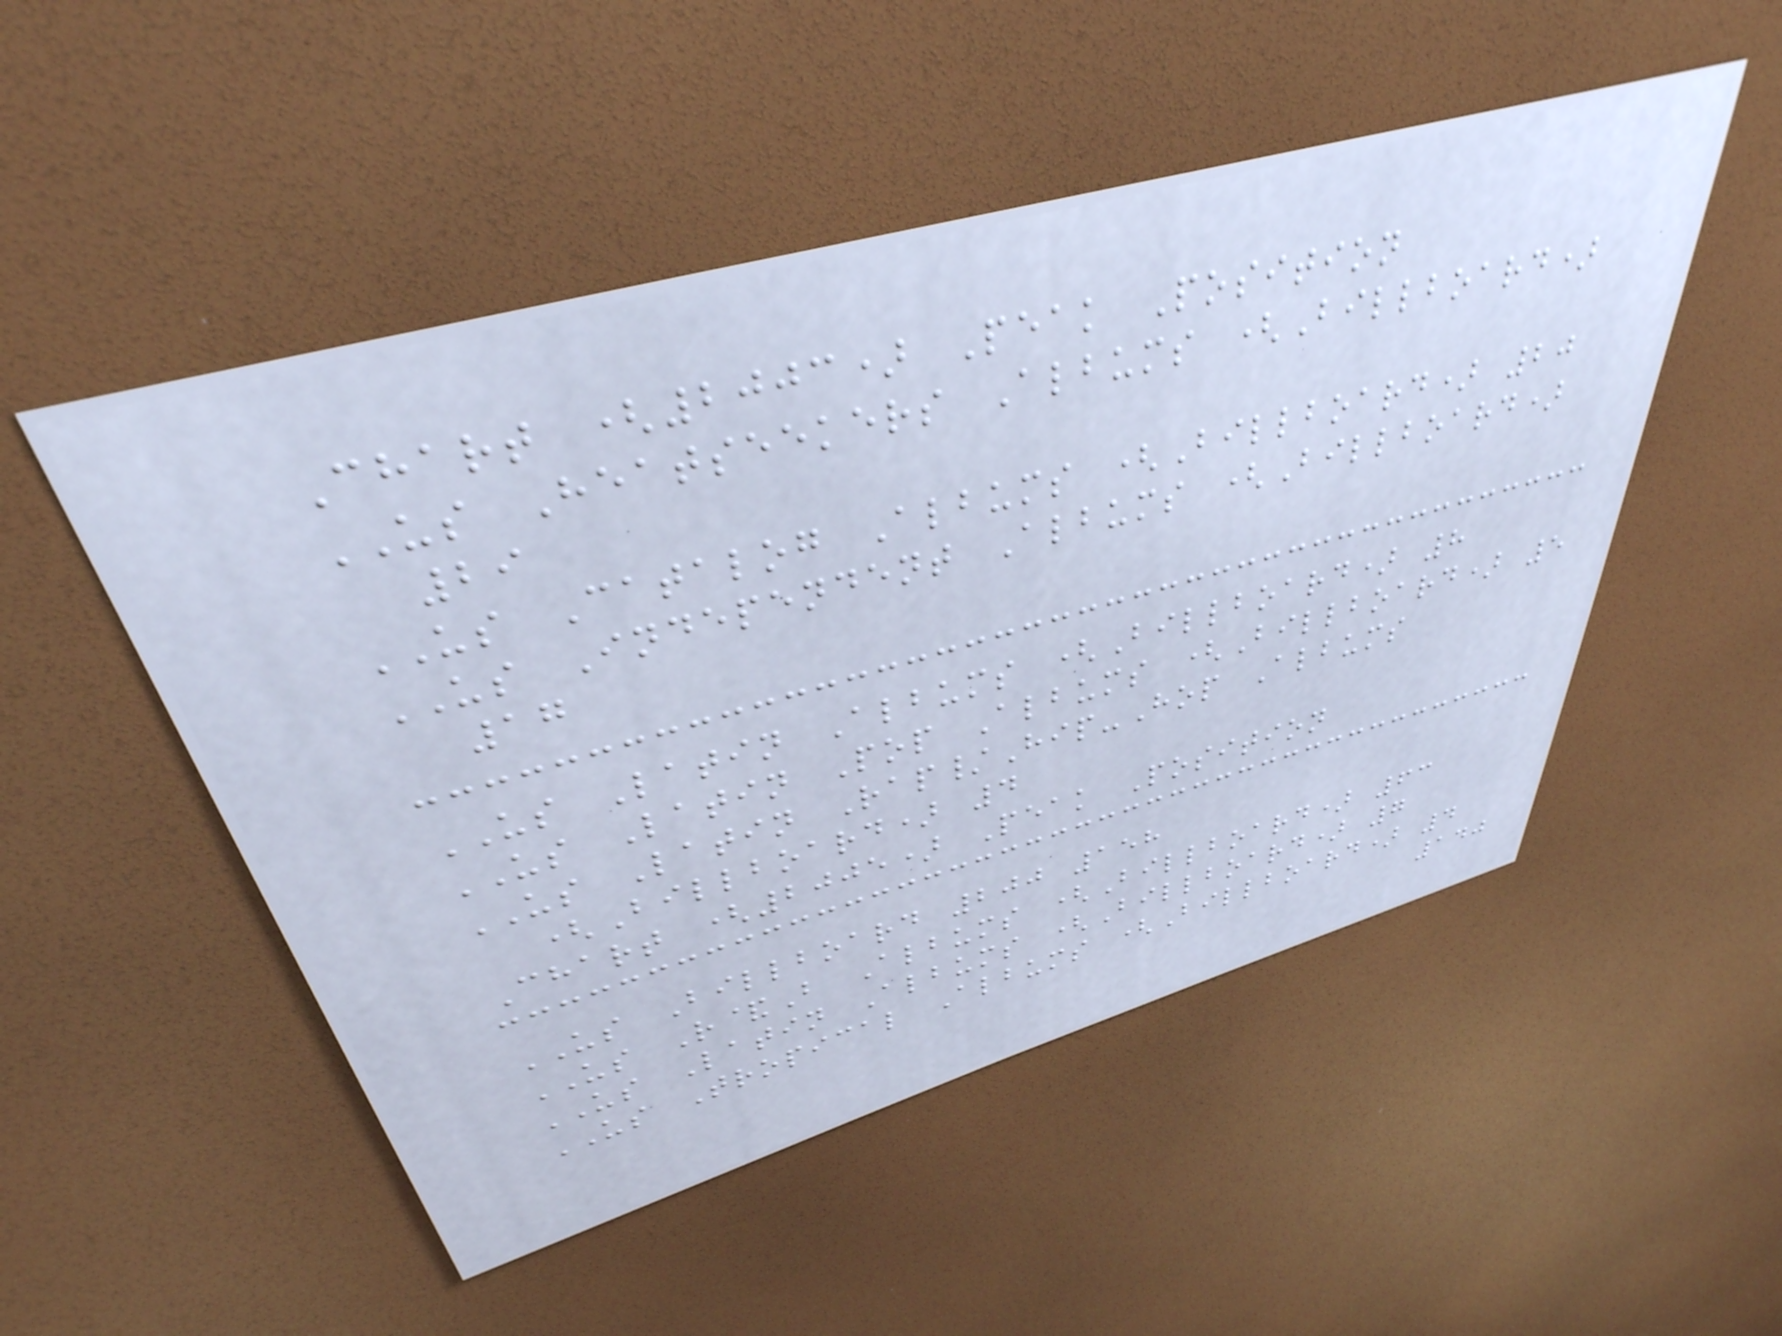Chart (2003) Peak Position
US Heatseekers Albums (Billboard)
29
US Catalog Albums (Billboard) 20
US Independent Albums (Billboard)
17
US Latin Albums (Billboard) 8
US Latin Pop Albums (Billboard) 5
US Latin Rap/Hip-Hop Albums
(Billboard) 4
Chart (2005) Peak Position
US Billboard 200 158
US R&B Albums (Billboard) 63
US Latin Albums (Billboard) 7
US Tropical Albums (Billboard) 4
140
